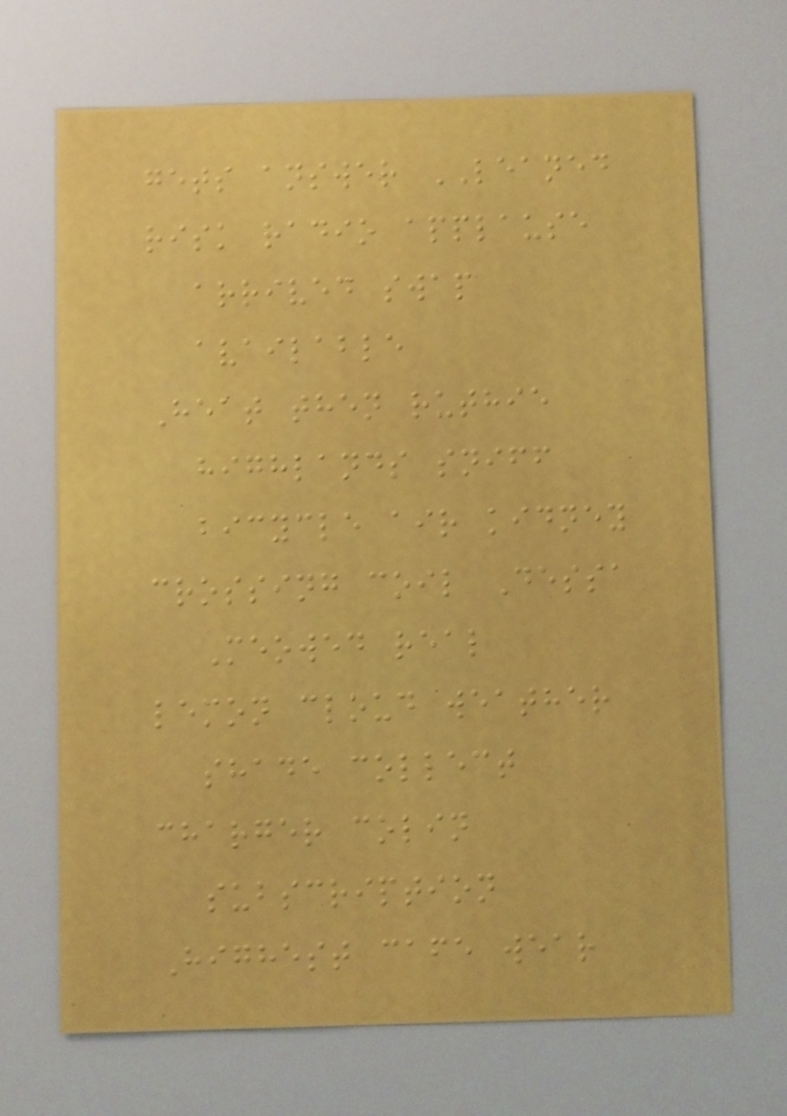gets answer LEANED
risk radio applause
arrived swap
available
Heat then ruthie
highlands sniff
bicycle air kidney
crossing coil Dessa
Meowed real
lemon cloud weather
shade collect
charger colin
subscription
Highest cafe wear
